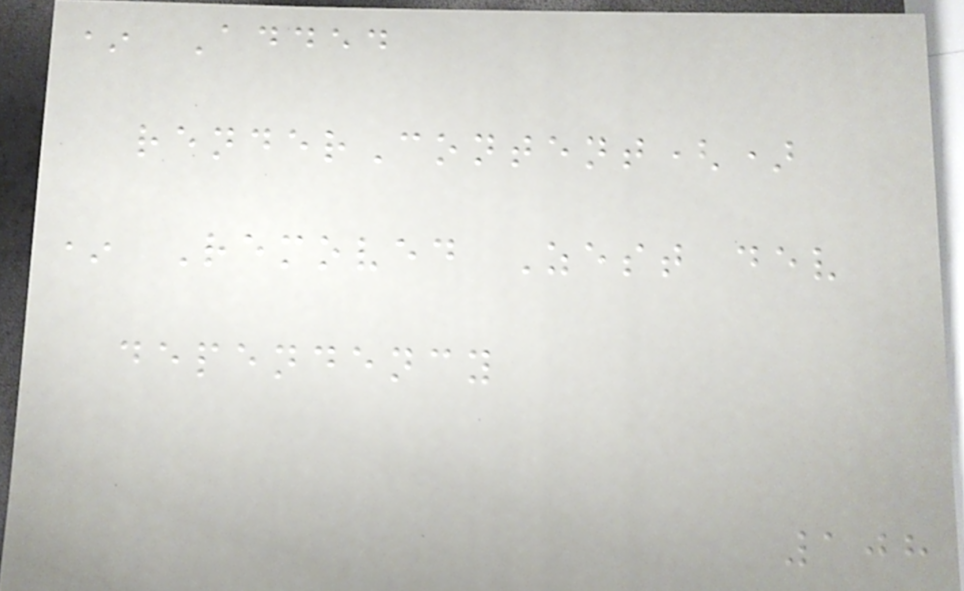* Added
renderContent()
* Removed Zest dev
dependency
108
